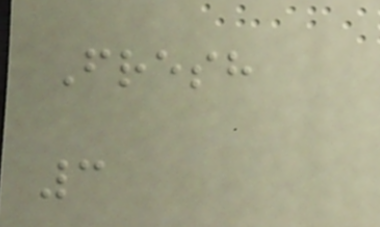Fresh
3
